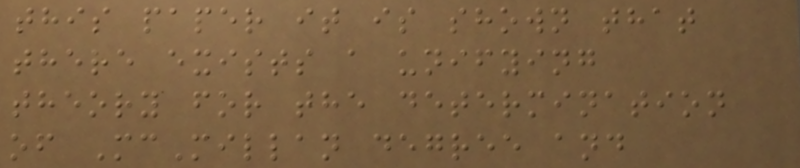this paper it is shown that
there exists a unifying
theory for the determination
of McMillan degree and
